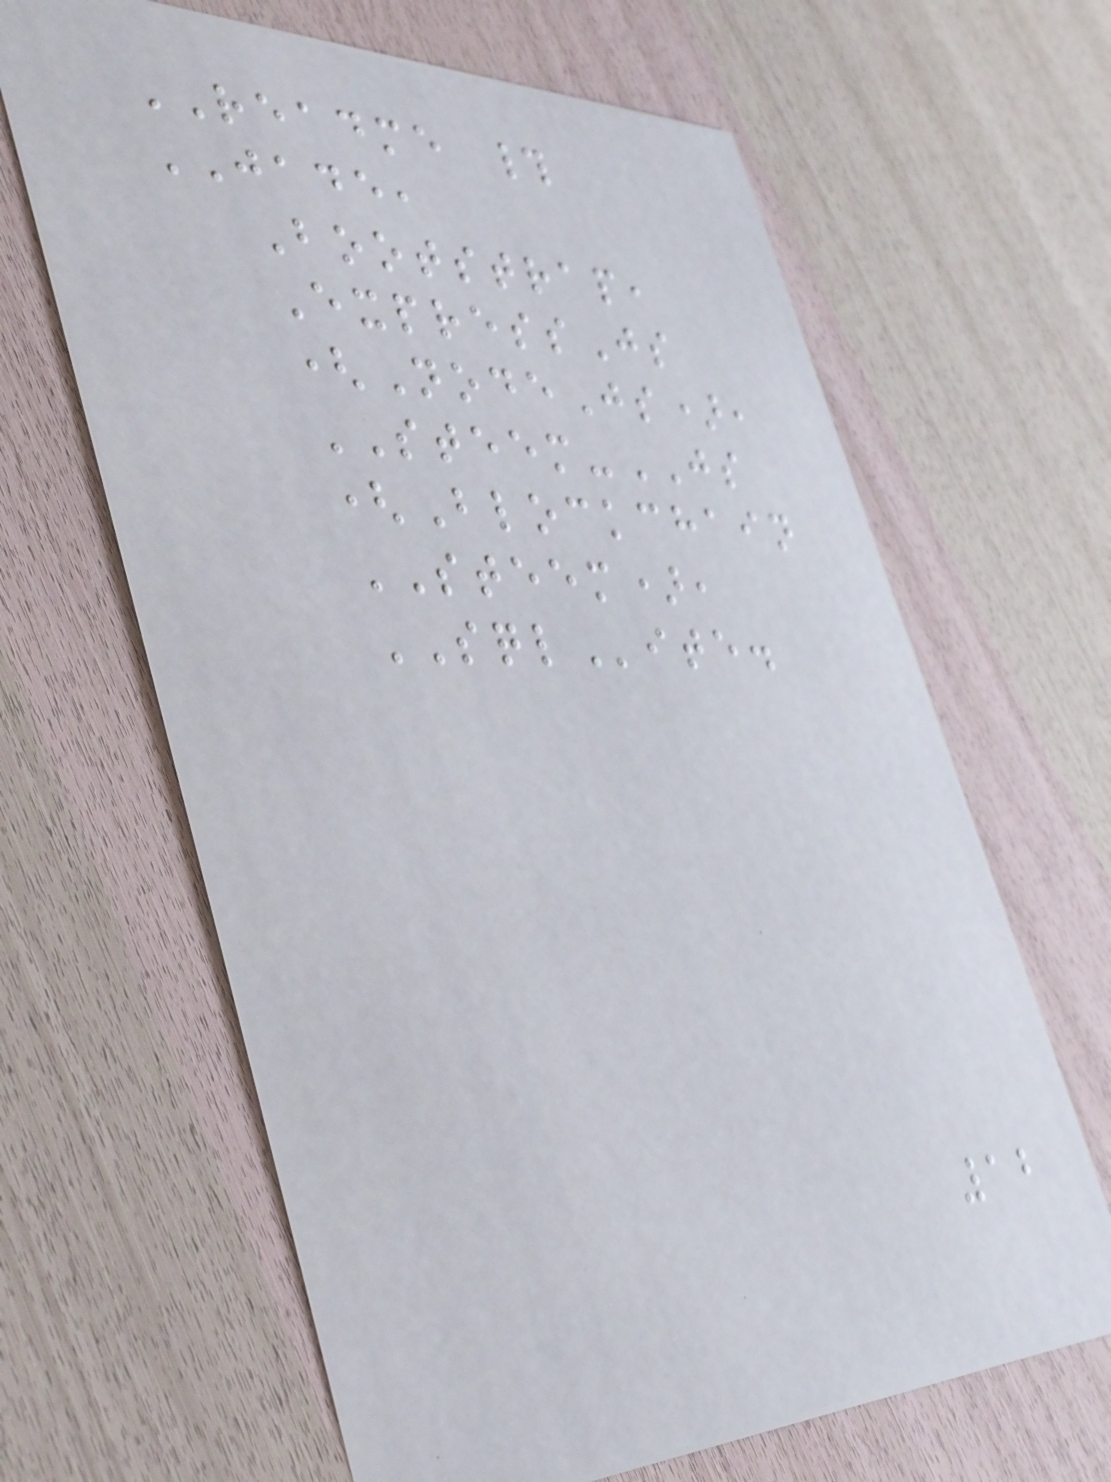README #
JADE,
Bootstrap,
ExpressJs
(NodeJs),
STEEM-JS
(Blockchain
STEEM),
SQLite.
12
